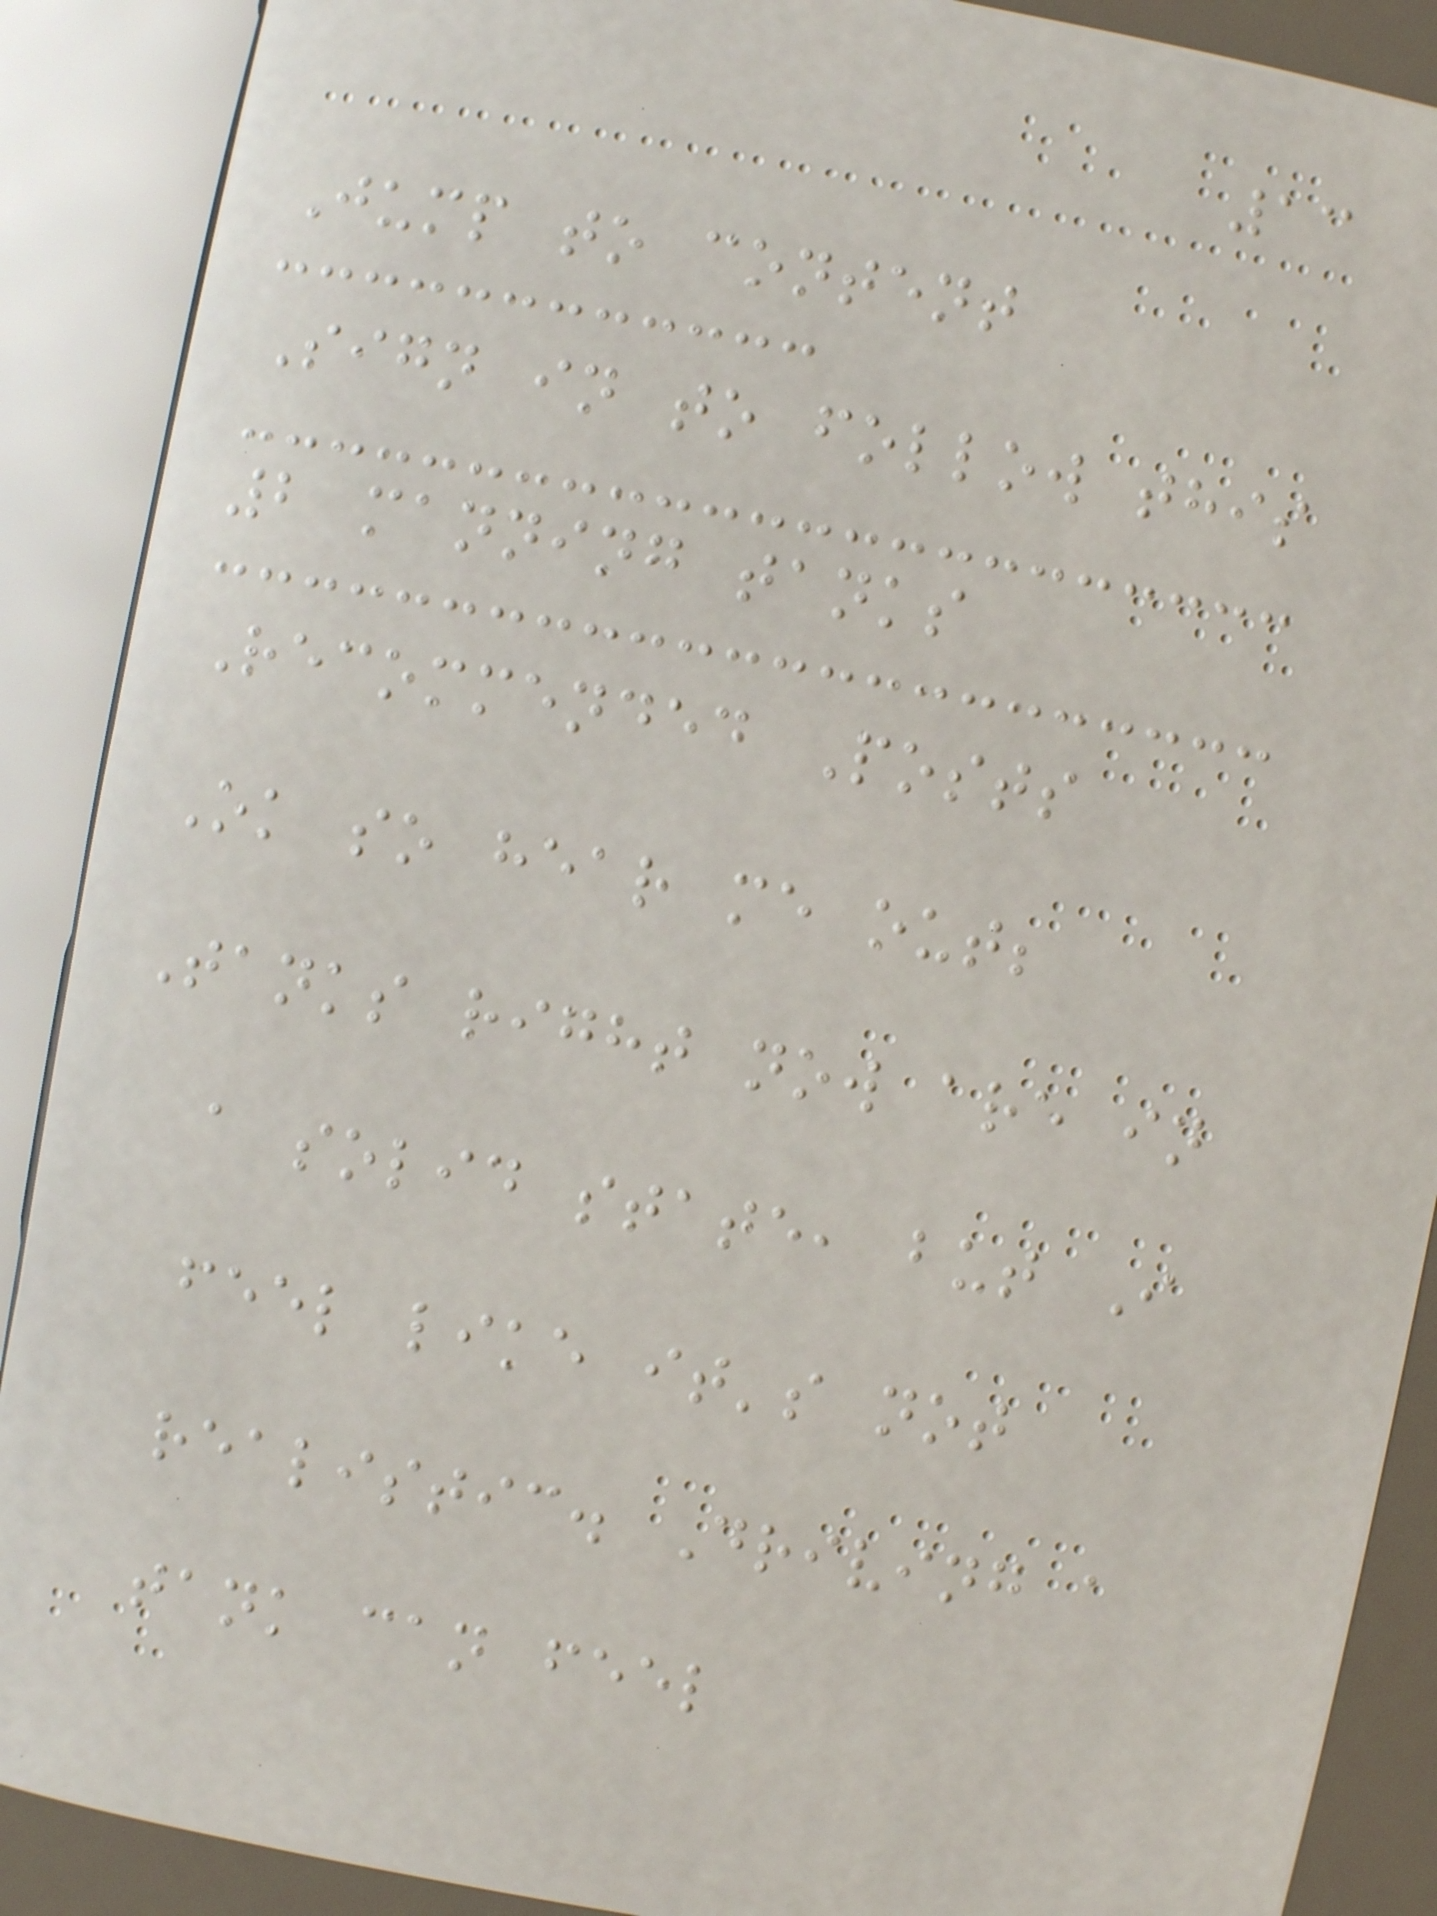13
Jump to content
Sign in to follow this
2 manning tanks
Recommended Posts
Ok so hear me out;
Tanks right now are in
a solid state, but I
feel like it's not
realistic. Driving a
tank can feel
